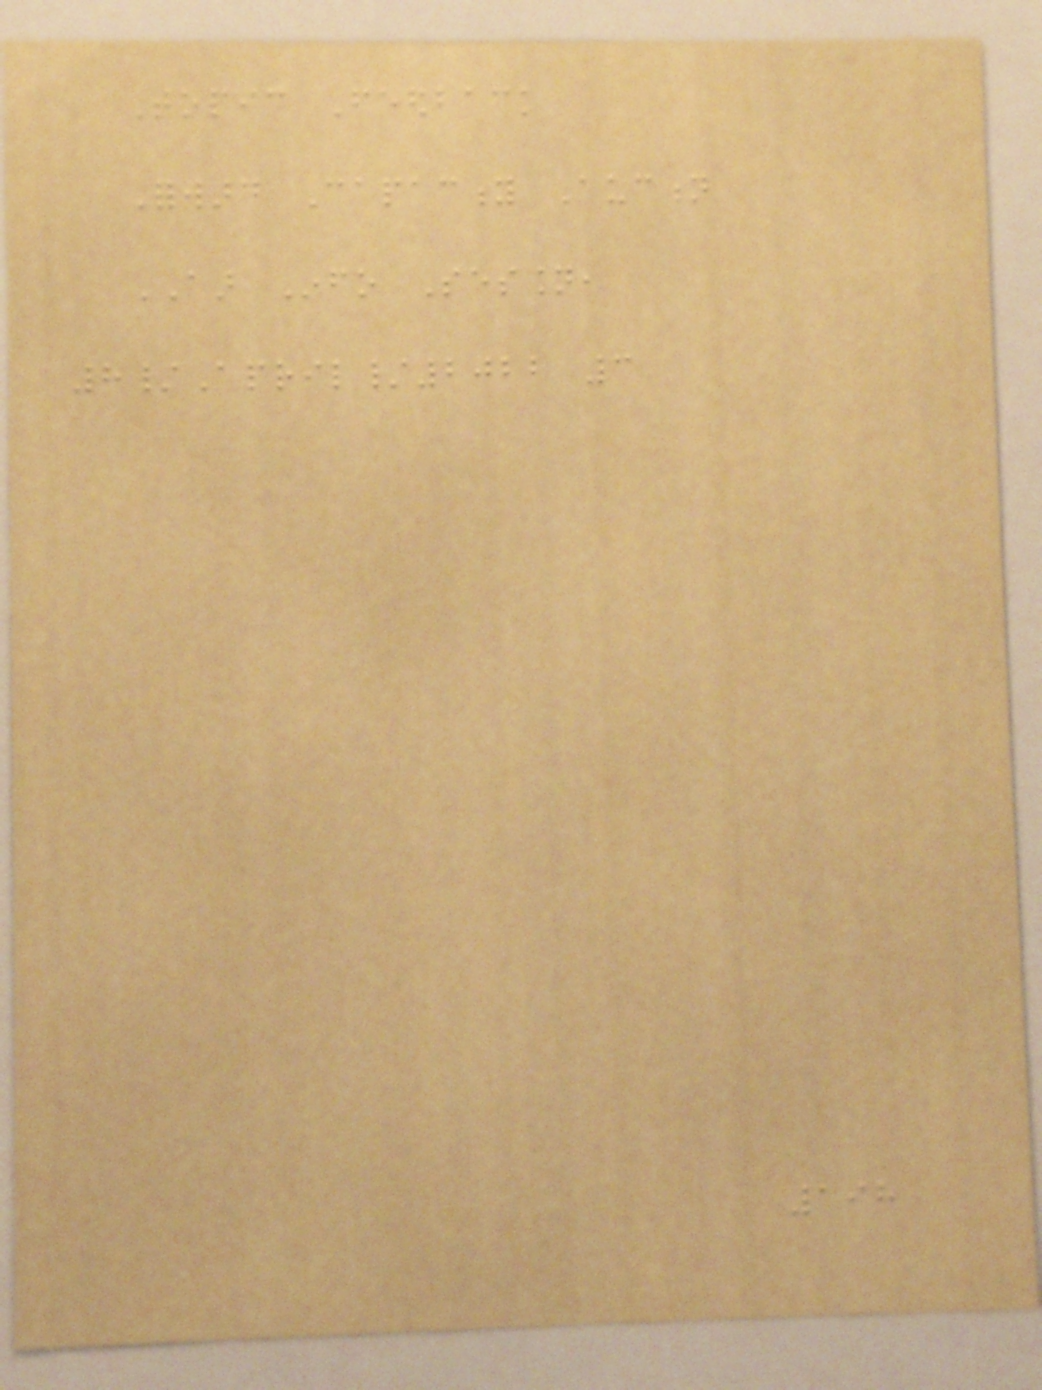Topic Feedback
Forward Capacity Auction
AAR Info Session,
8/April/2022 3
198
